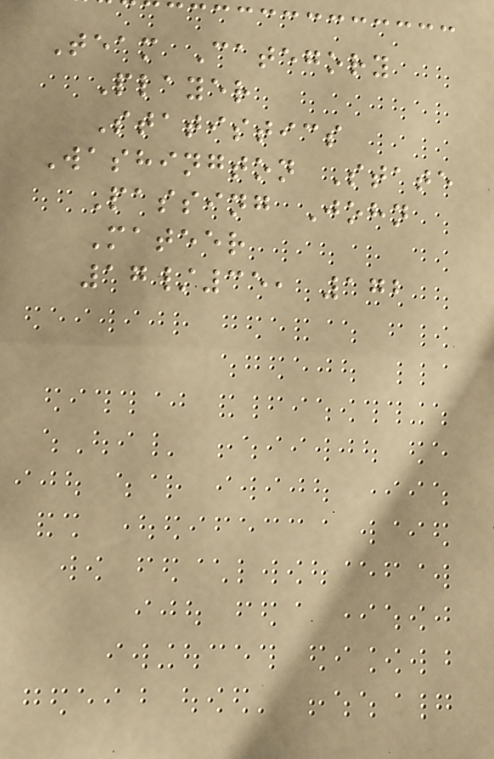Team Category
Player
Statistics
Washington State
Passing John
Mateer
17/35, 172
